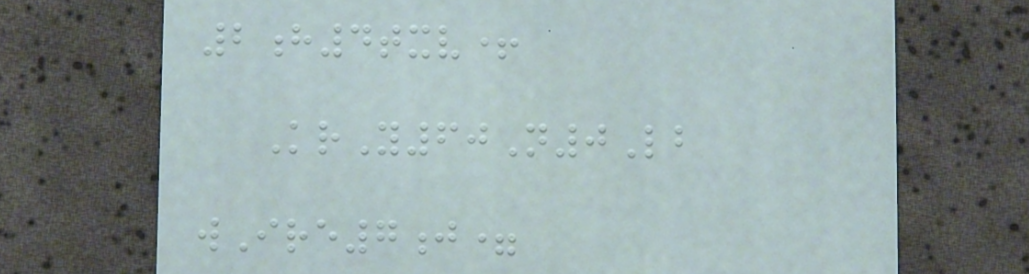2h4txv+
KrY60N0Lb
wIre7j=
